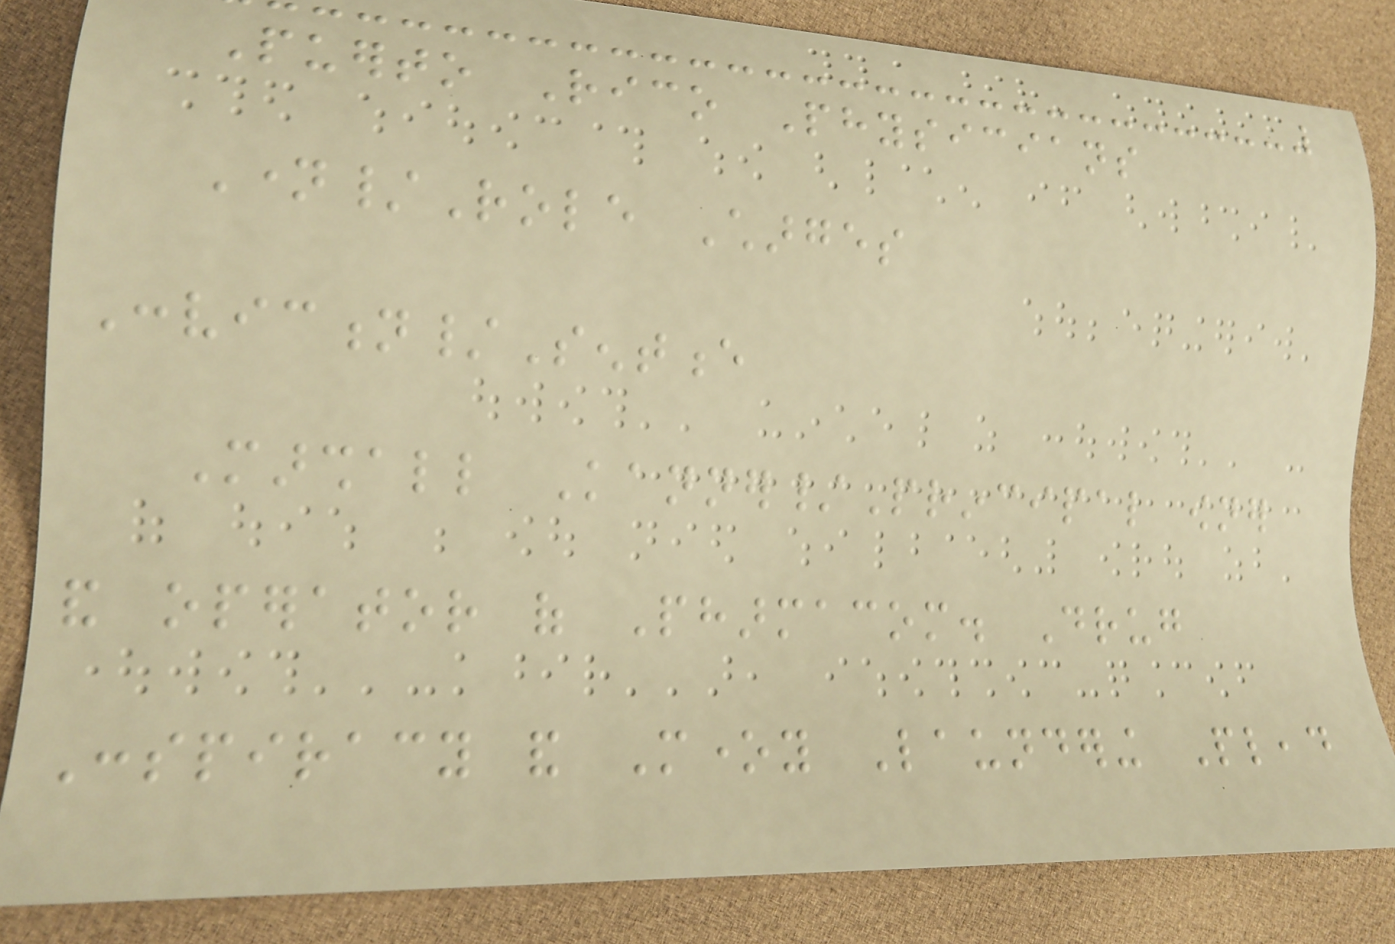Puerto Rico Physicians
Name/Role Charges
Conviction/Sentence
Marshall Kanner/Principal owner
and operator of Pharmacom. Drug
Conspiracy and Money Laundering Plead
